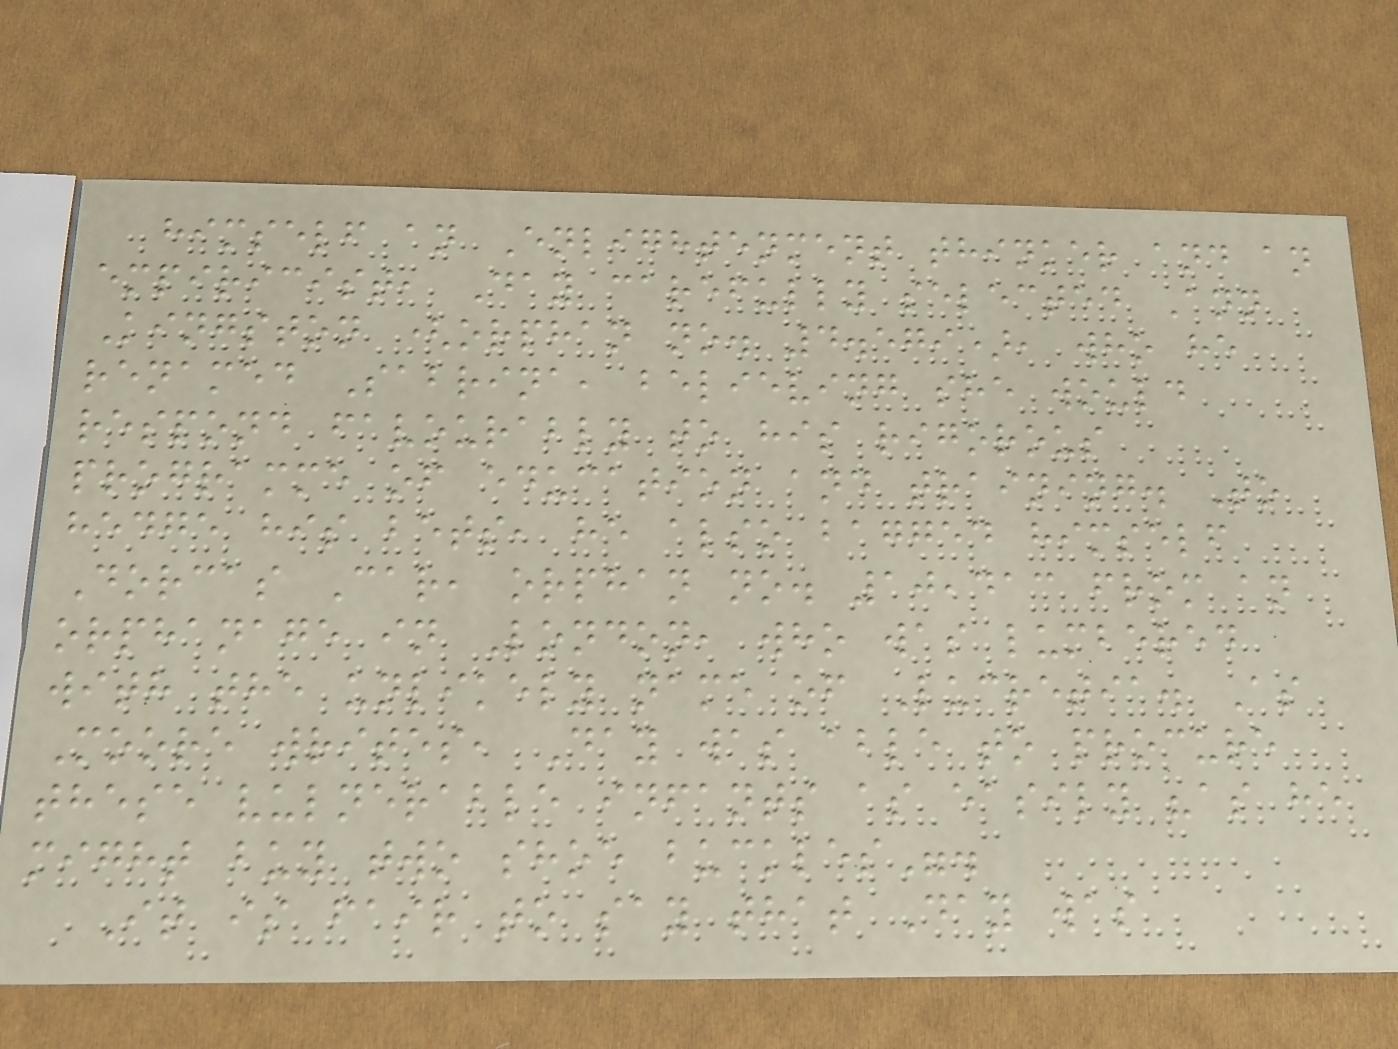himself an Enlightenment thinker and an
empiricist, Day carefully selected Ann
Kingston (orphan no. 4.579), who he
renamed Sabrina, believing she would
respond favourably to his rigorous
programme of education and training. To
hedge his bets, he also bagged himself
Dorcas Car, orphan no. 10,413 from an
orphanage in London, who was lumbered
with the unlikely name of Lucretia. As
Moore writes, Day was able to procure
these vulnerable infants as easily "as he
might buy two shoe buckles".
It is fair to say that Day was
